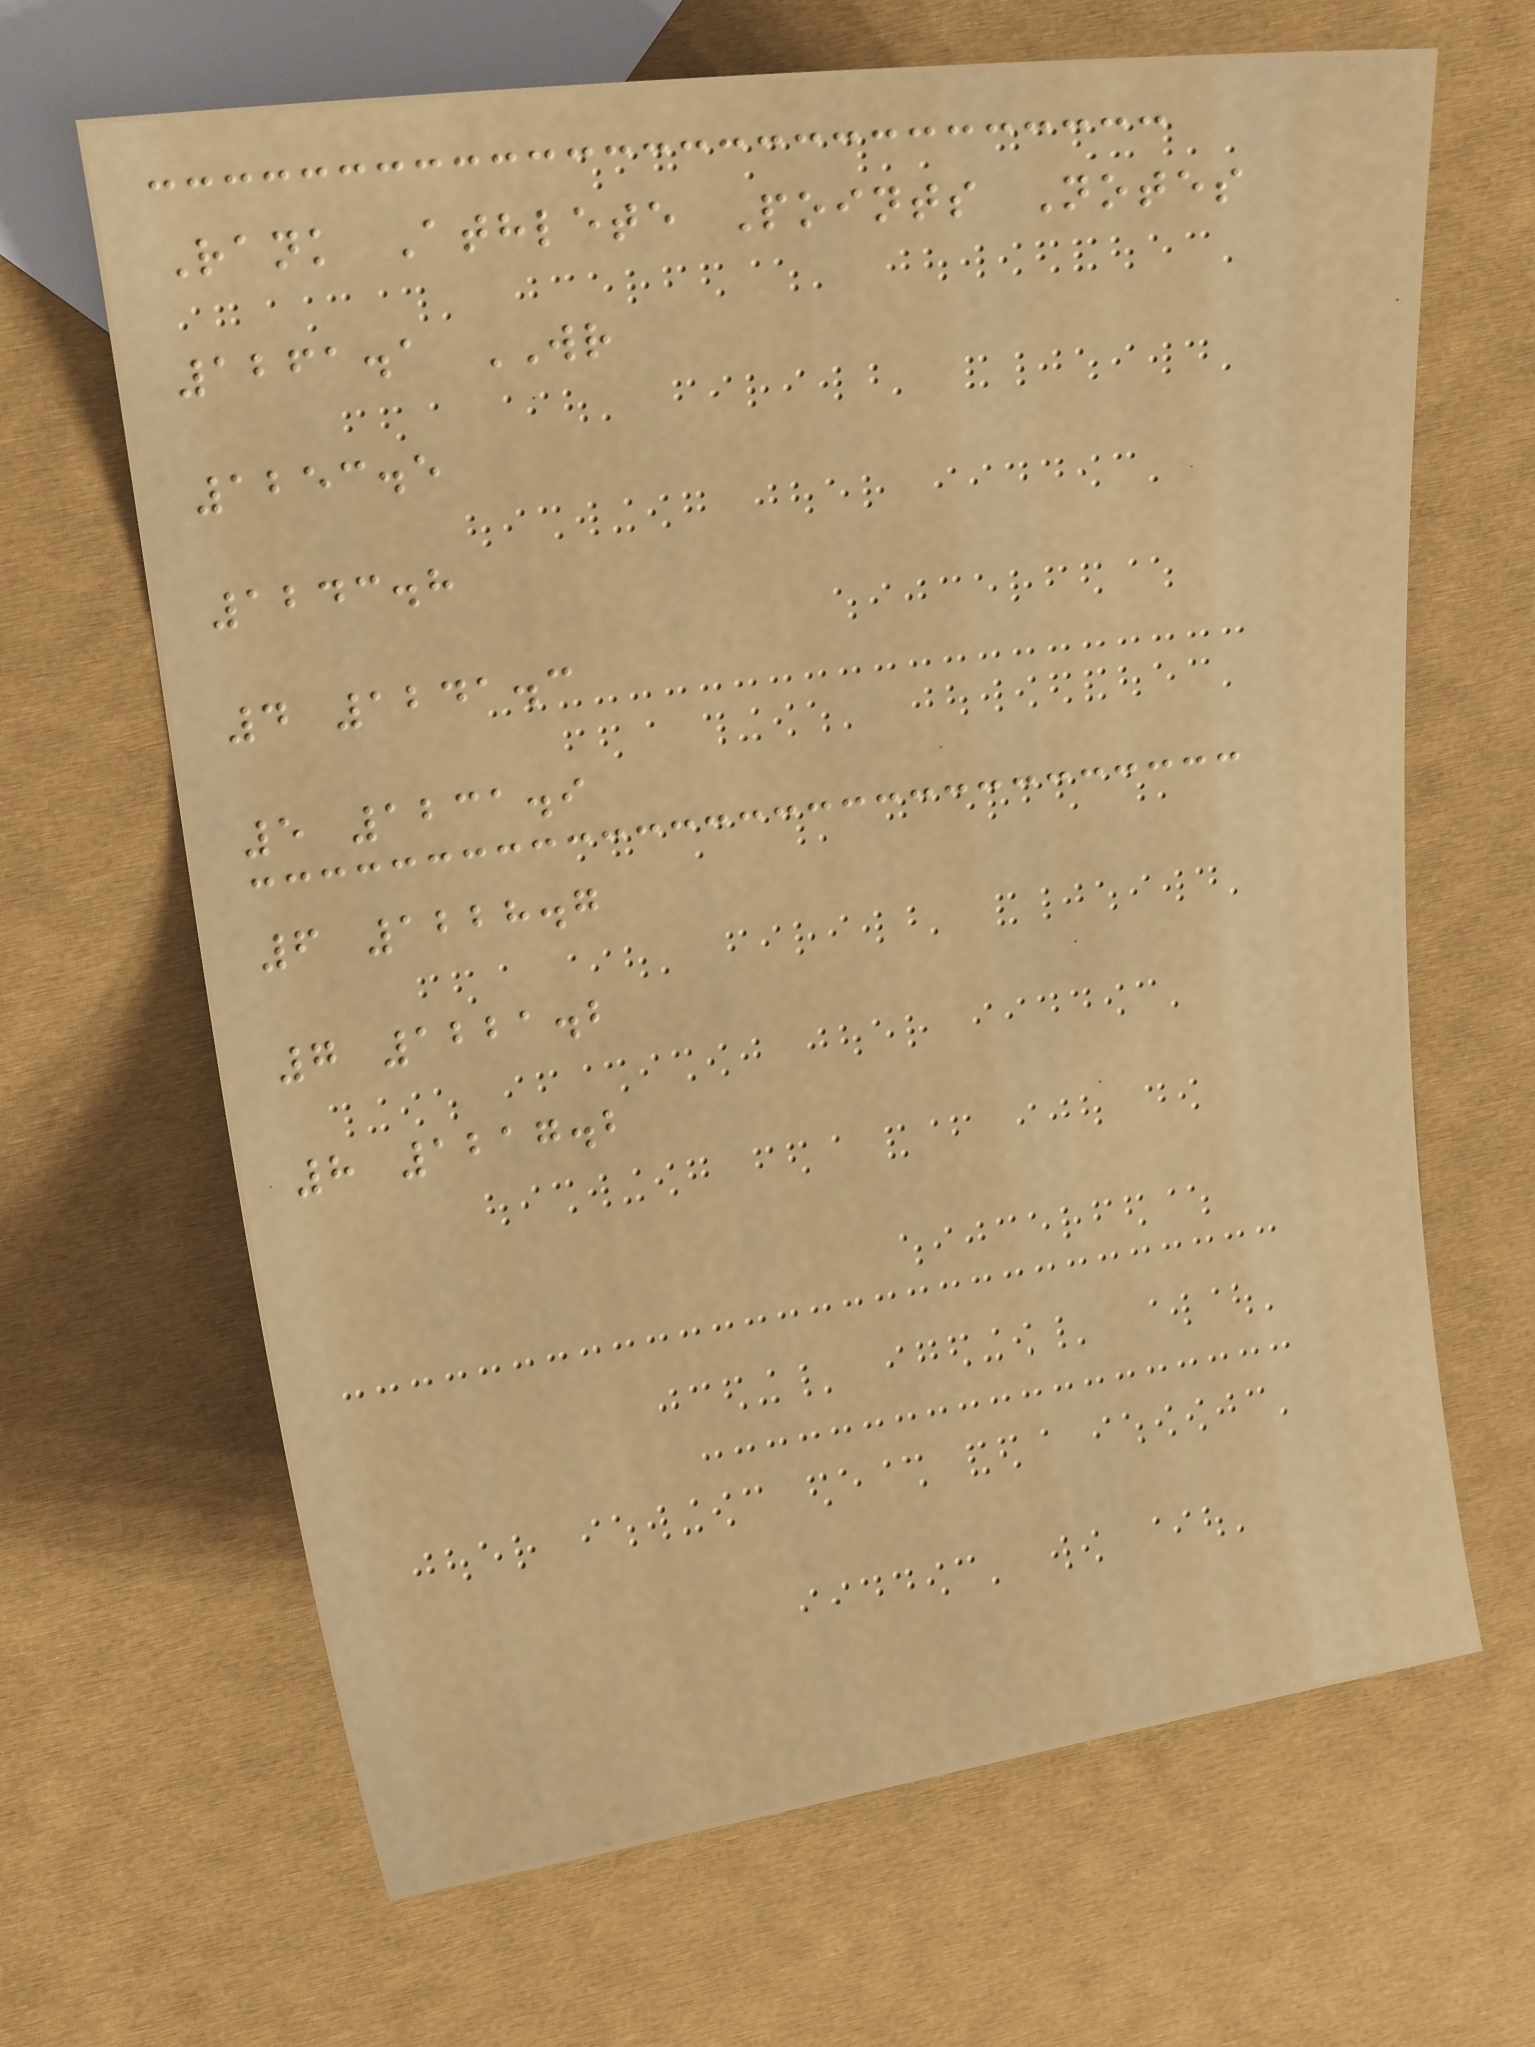Rank Athlete Points Notes
1261.1 WR
1253.5
1243.8
4 1241.3
5 1231.9
6 1228.7
7 1221.2
8 1217.2
